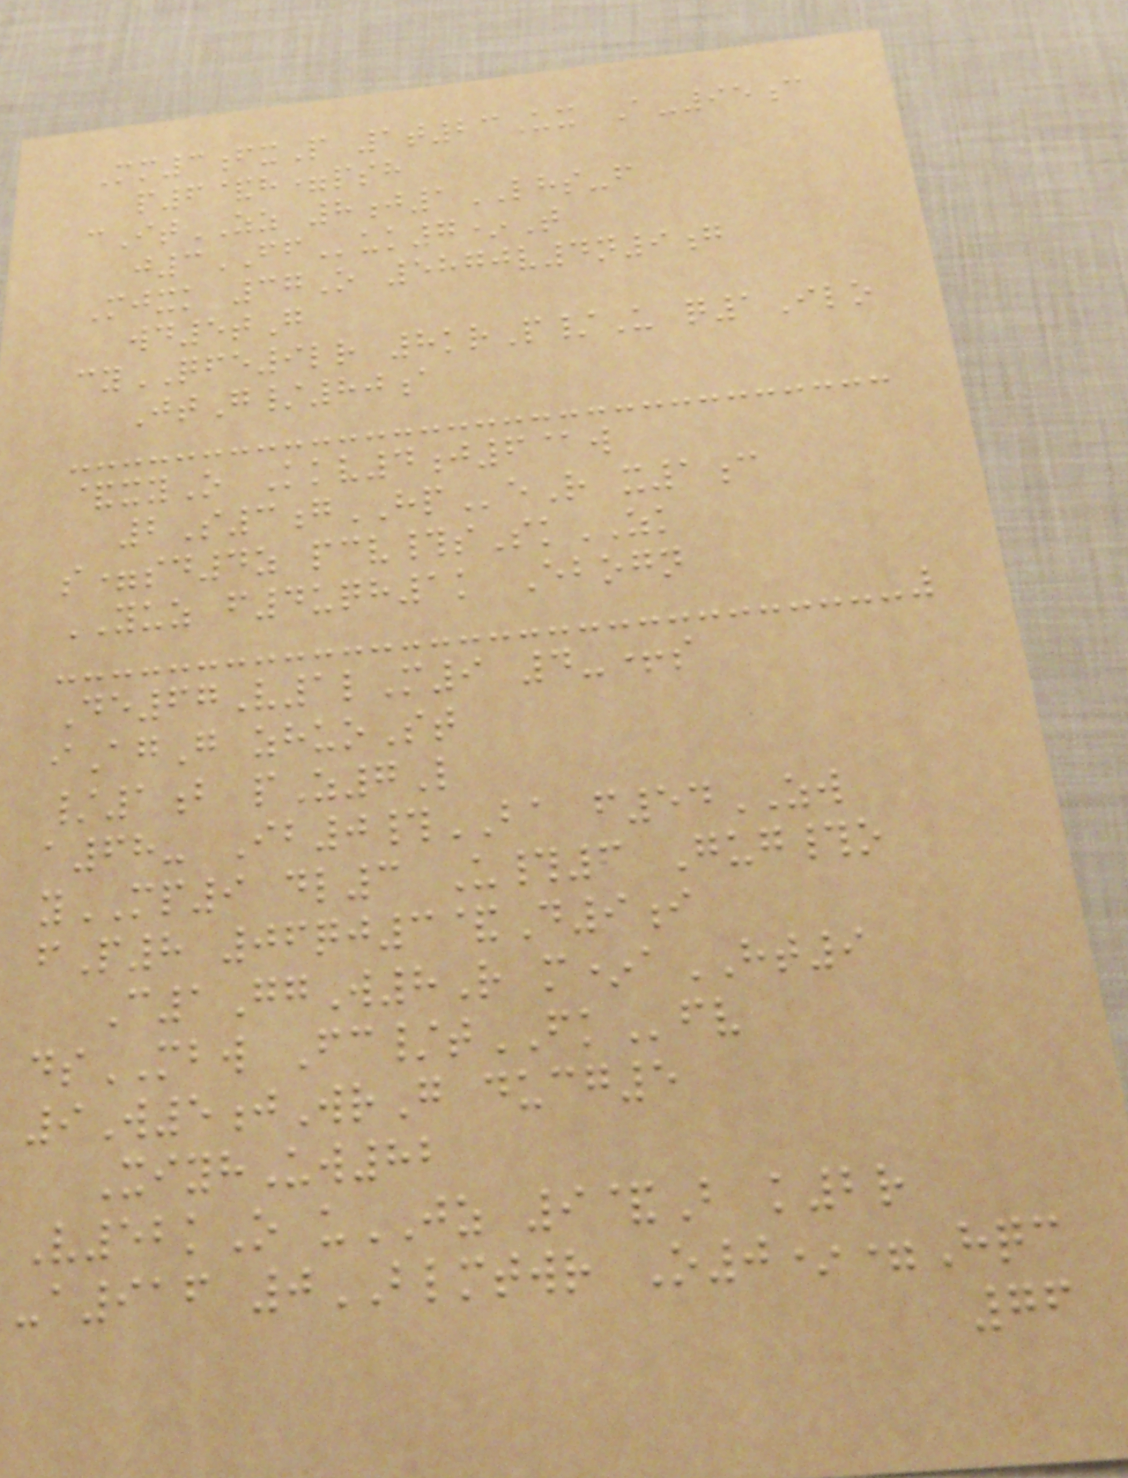Mm3fxP 1t23Ux A-95c
p6&h=psh
cItZZ 8j1LHS-f
j3FFuk7*T
Mjxk 37O 5870v4n9g
wd5tG
cyQFE9lr 8krP/U q1Ilo
JtG/80a
&xyO Kkv4j6@w
2S3gHPeR x1c
s=sd4z pcv#sSkZK
YUZ f4uqh1k Ebogn
De67V1lM9 4-+s
iAgG zhuoSt
/1b pZ7L
a68- Ib0#BA f54ZW
yMP9 dl3 U#6 Gug#o
fP8 06qj3&D9i
C1GgW8R m*aHT9
dsMBW Fc/tFKfv
9W5jWrG ducg5
XiyhUw82
V52kO uJZ 9&B k2r
-a916 0BLMTWR O0*=Hqc
76
